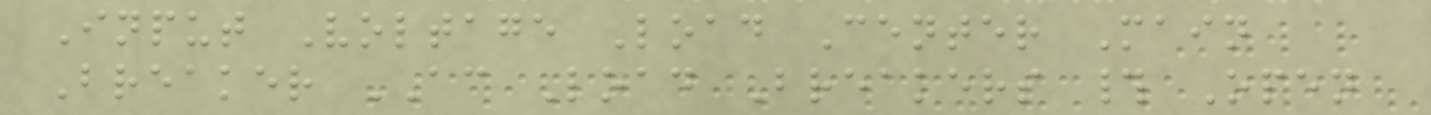Input Voltage Load Center Main
Breaker AC Load Breakers # Open
